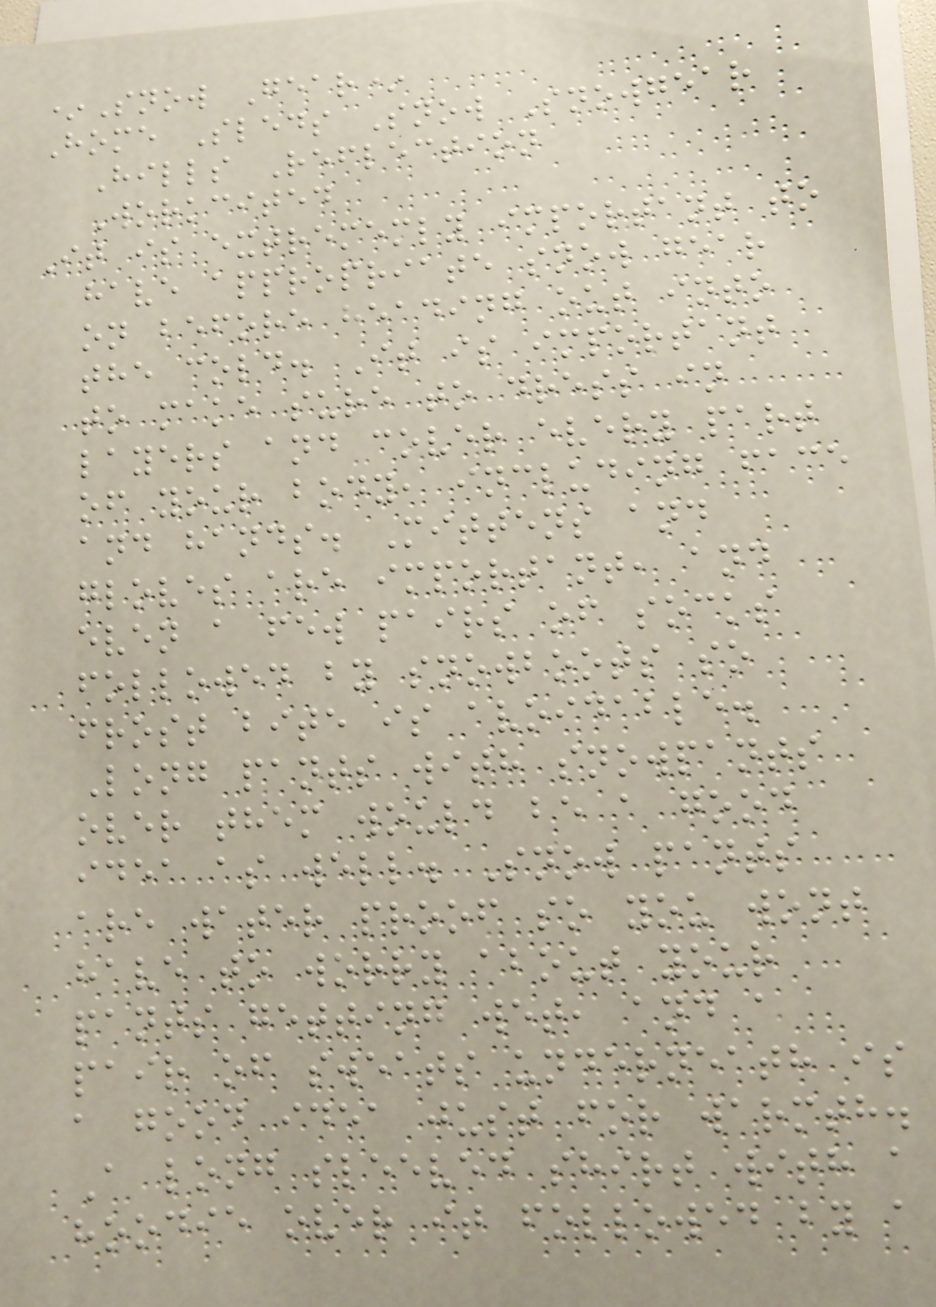*Snow Gear*
Home Sleds Snow Snowgear
Hills Reflection
Workcited
It is extrememly important to
have appropriate snow gear
on before heading out into
the cold. It is important
to make sure to dress in
layers and cover every part
of your body, including face
and hands. Mittens and
gloves are important, and
even a few pairs of socks
followed by snowboots so
frost bite is avoidable.
Long pants with snowpants
over them would be a good
idea as well. Snow pants
are water proof so you wont
have to worry about your
pants getting wet, and a
pair of sweats underneath is
a good idea just for warmth.
A long sleeved shirt with a
hoodie over it followed by a
